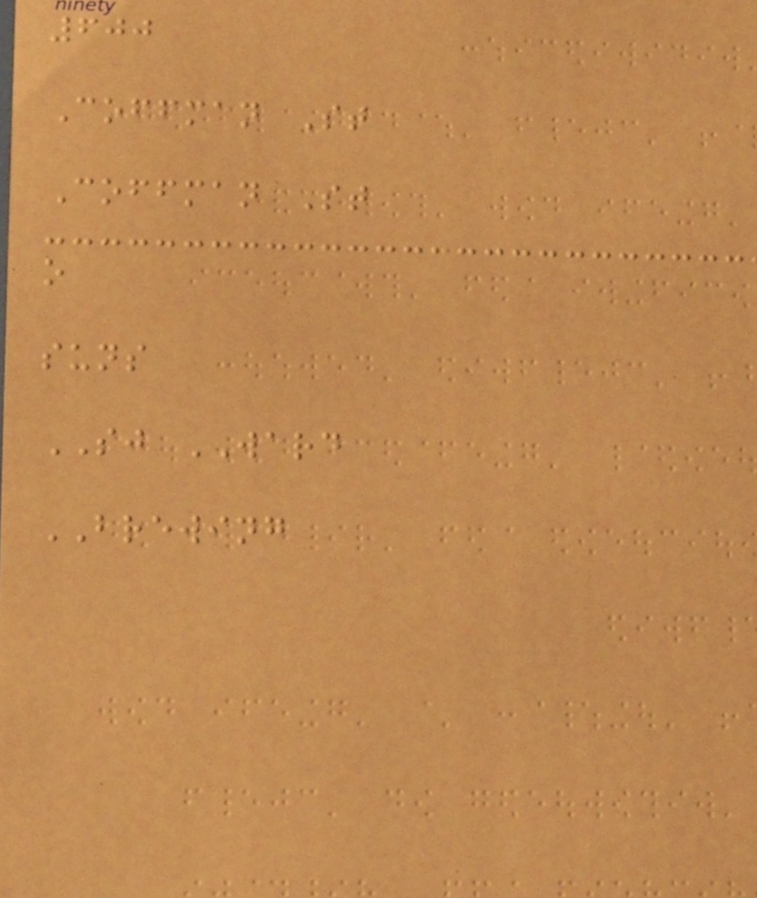600
Coffman St
Coffman St
o
suns
SJ WARD
BREWING
